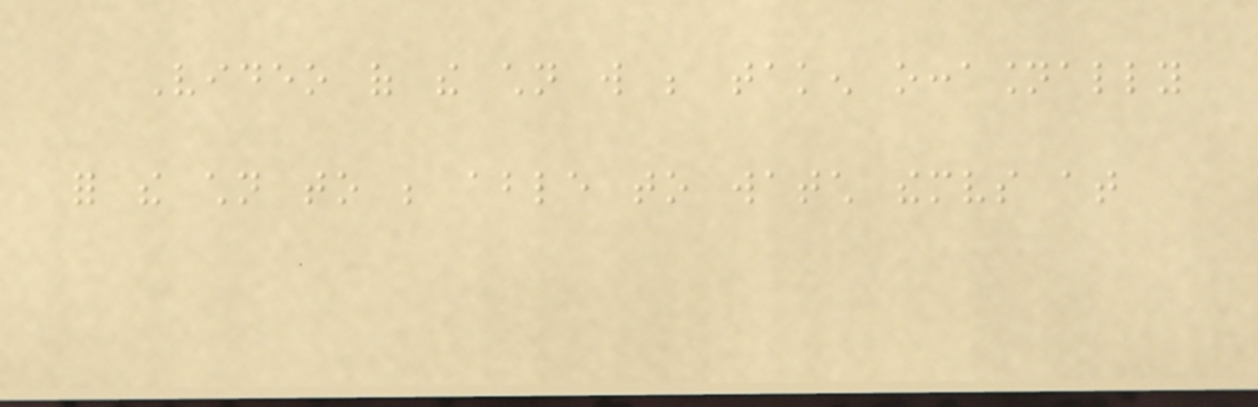Video of the children will be taken occasionally
for the children to be able to watch themselves at
